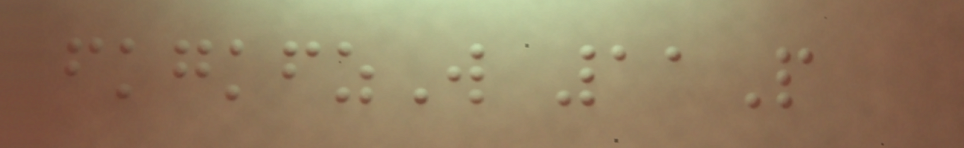fkgkfzW 11P
